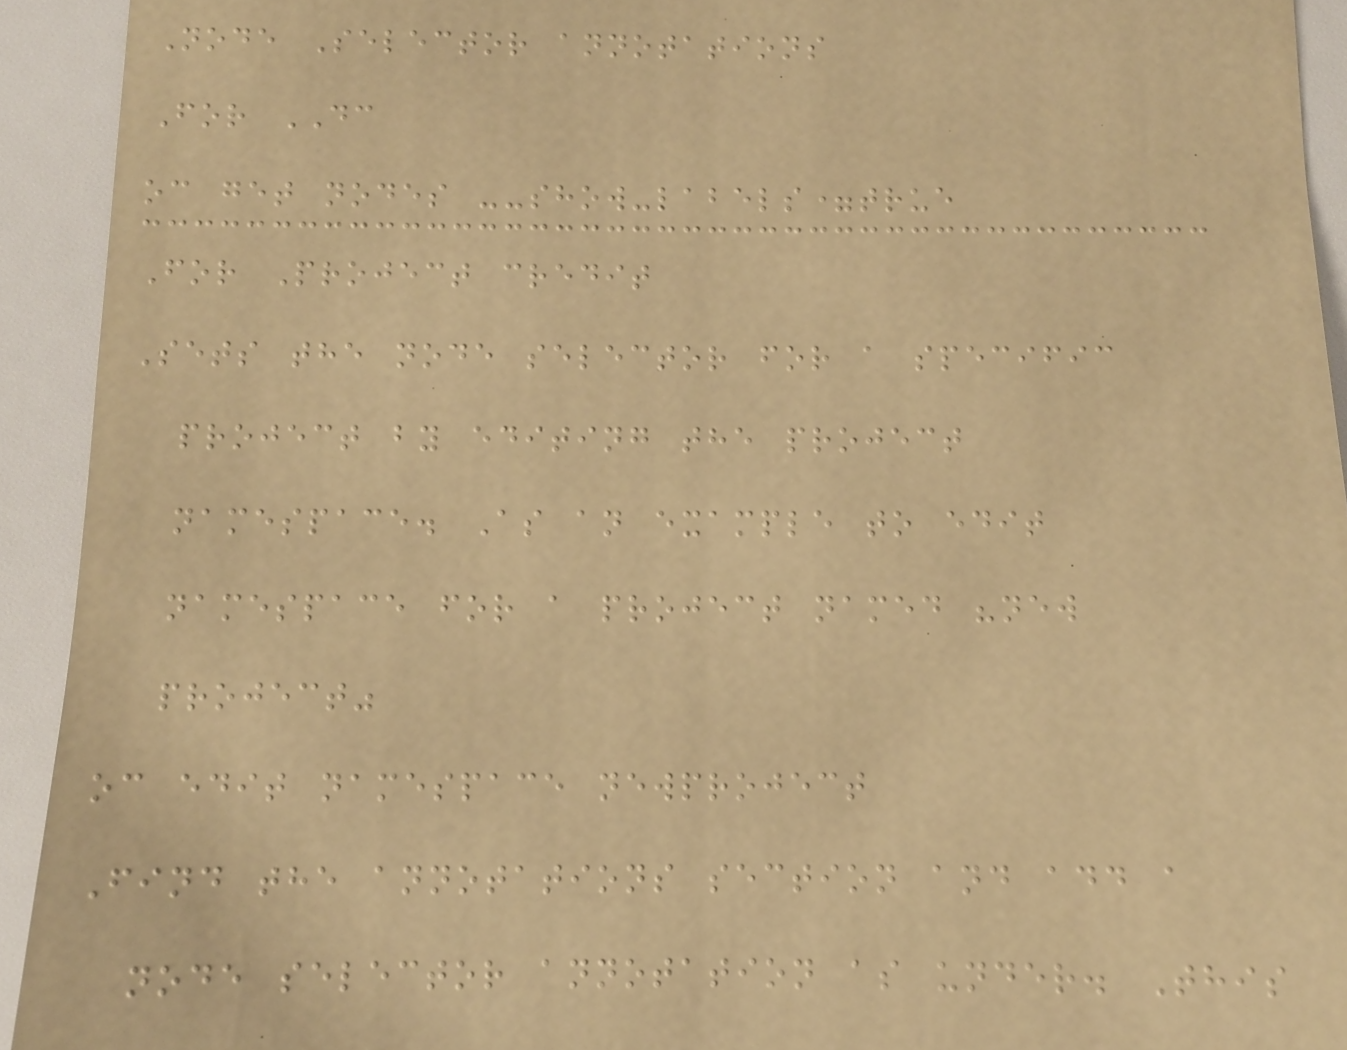Node Selector annotations
For DC
oc get nodes --show-labels=true
For Project credit
Sets the node selector for a specific
project by editing the project
namespace. As an example to edit
namespace for a project named "new
project"
oc edit namespace newproject
Find the annotations section and add a
node selector annotation as under. This
